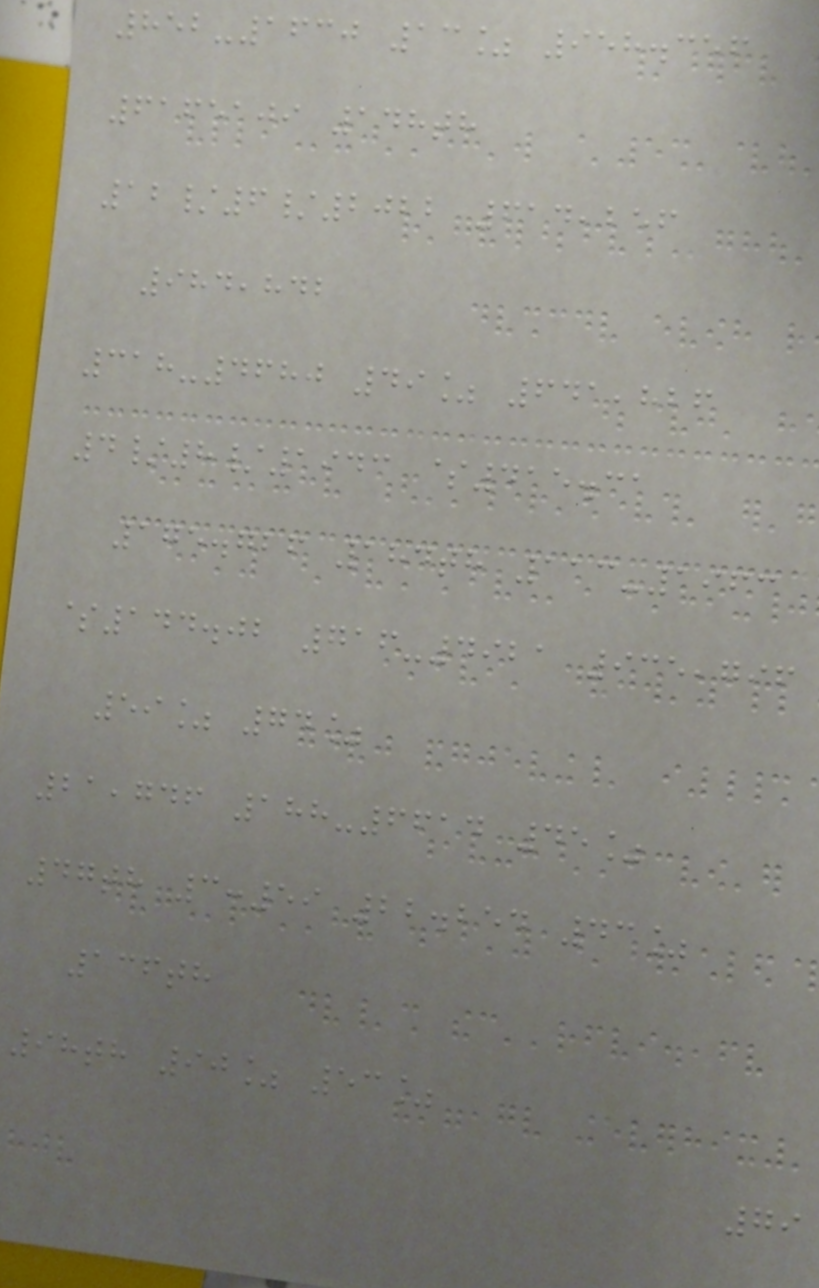852-1630 13% 958.356
6165109 148th
12/6/2022 614,256
984,842
318-4680 49% 641,826
4/8/1943 $415.31
175.726 184th 113-1963
$144.02 716-4921 935,796
59% 74%
21,746 188-6614 45%
47th 3:59 22.254 43%
136th
98th 90% 53%
79
